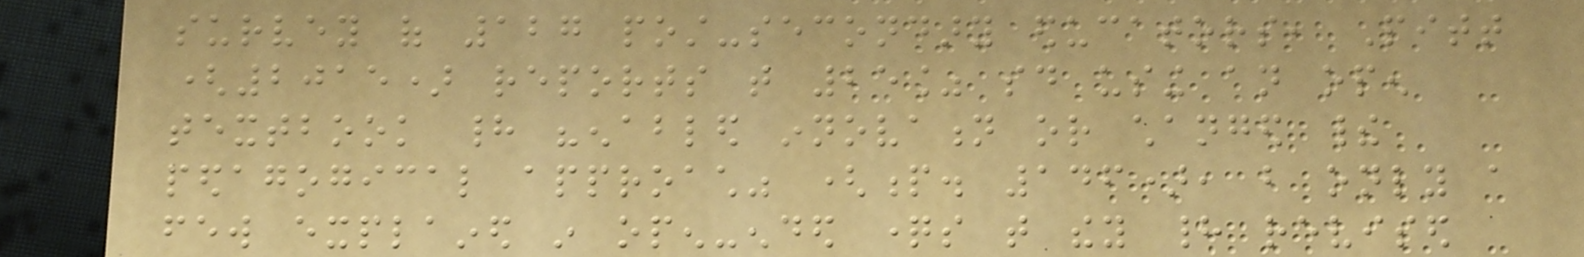survey of 127 post-secondary educators, Pitt
(2015) reports that 25% said using an open
textbook had "enabled innovation or changed their
pedagogical approach" (p. 146), but only a
few explained in open-ended questions that they had revised
